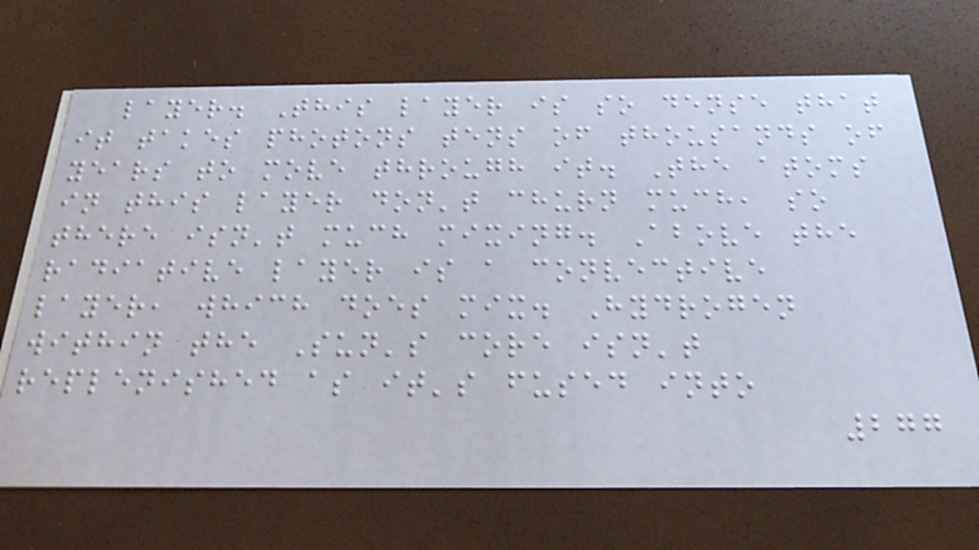layer. This layer is so dense that
it takes photons tens of thousands of
years to move through it. The atoms
in this layer don't churn much, so
there isn't much mixing. Above the
radiative layer is a convective
layer, which does mix. Hydrogen
within the Sun's core isn't
replenished as it's fused into
277
